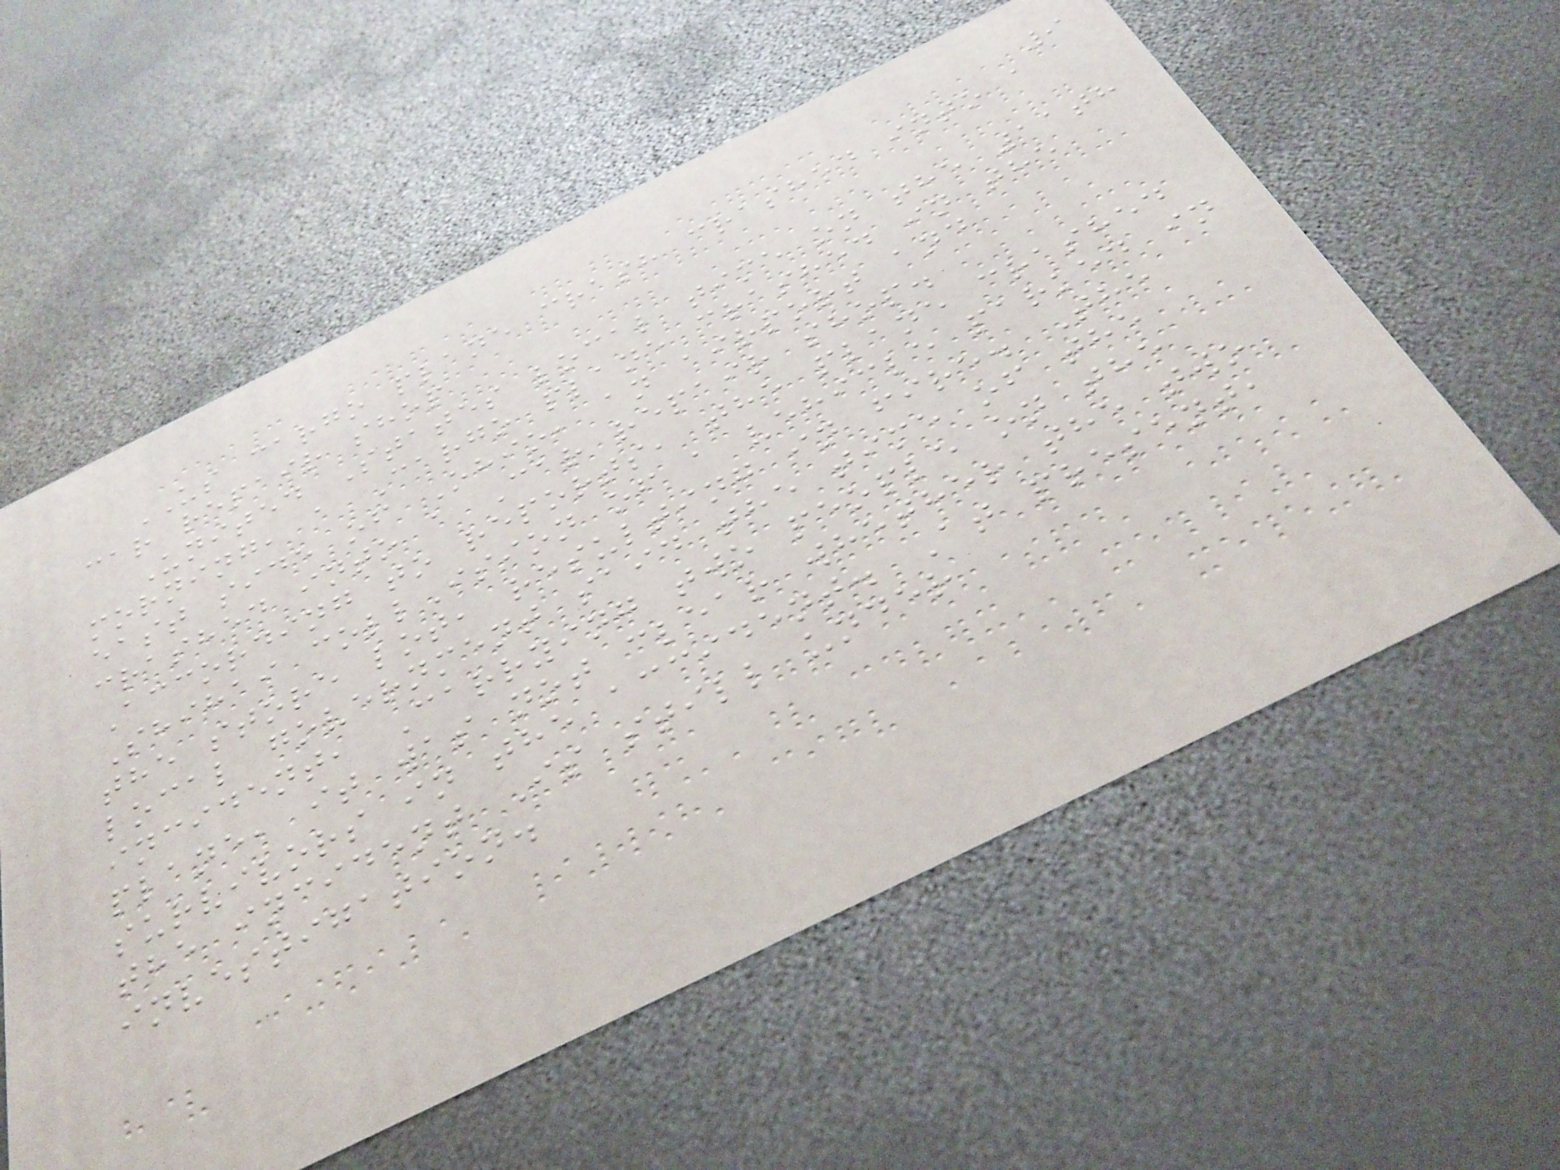9
US cargo plane crash crashed into a
car repair shop
United States local time on the 11th
morning, a Cargo plane crashed in the
east side of Ohio, an airport and
crashed into a Car repair shop.
According to reports, the plane crashed
Shihai collIsion of a vehicle parked in
the store lot, resulting in fire. The
local government said the time of the
incident, Carrying two people on the
plane, it was not clear whether the two
survivors in the accident. At present,
the incident Is still under
investigation.
